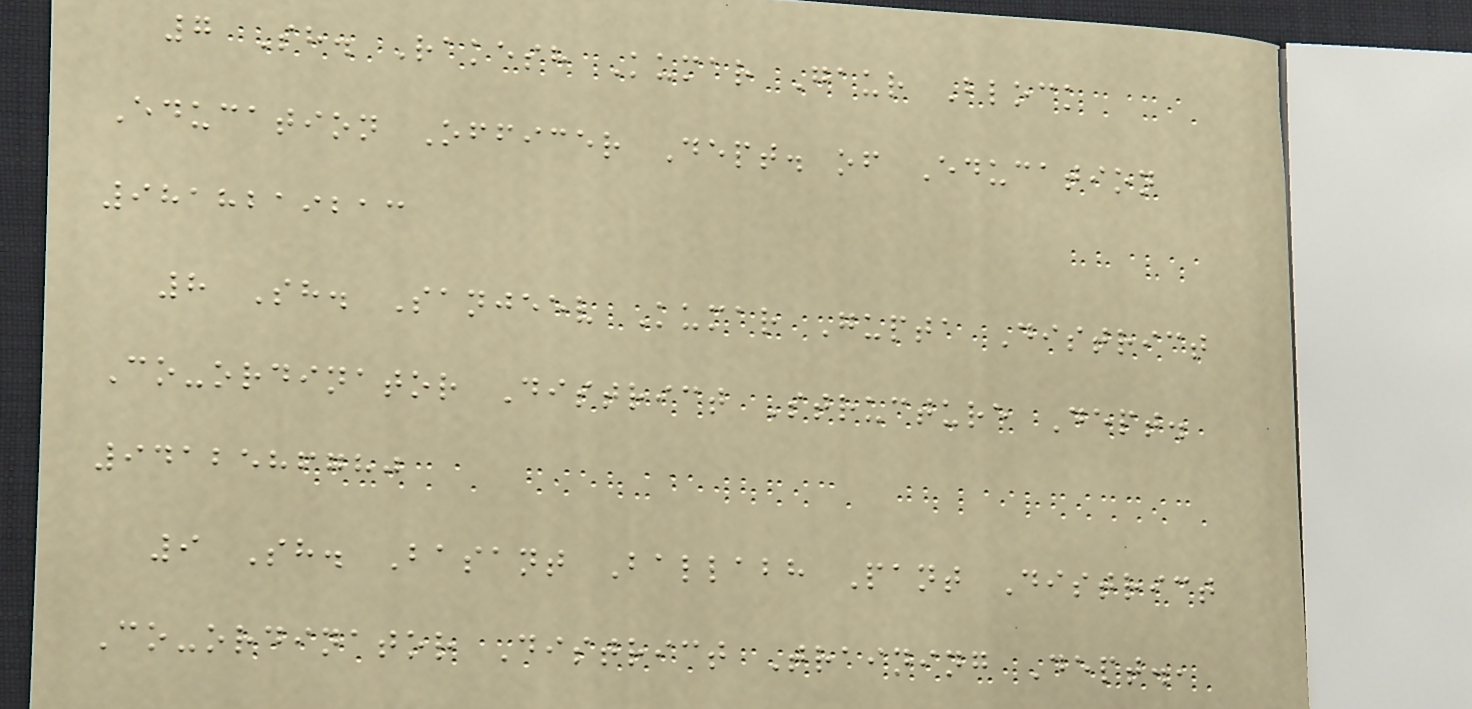7 Sh. Rakesh Kumar Gaur Block
Education Officer Dept. of Education
9818219213
8 Sh. Sanjeev Kumar Gupta District
Co-ordinator District Structure Dept.
9412586780
9 Sh. Basant Ballabh Pant District
Co-ordinator District Training Dept.,
